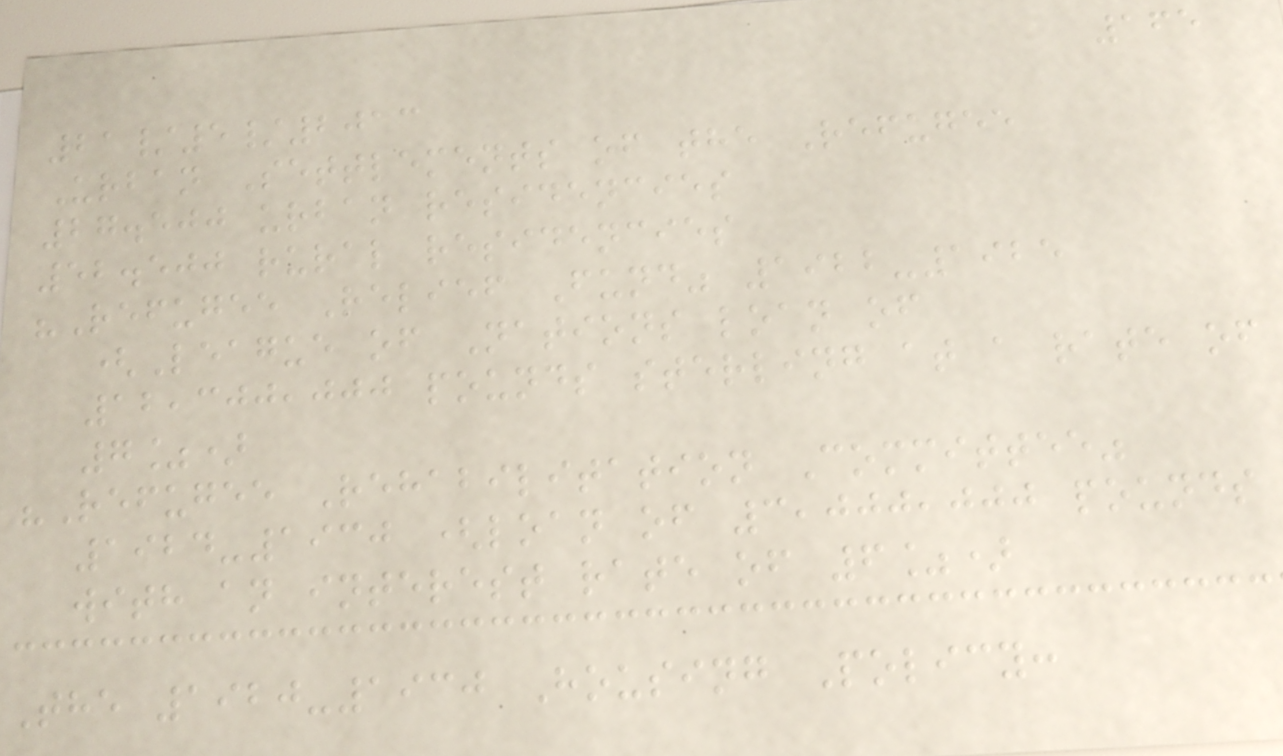165
21/5/2013
Urban Settlements of the Refugee
27.500 urban residencies
52.500 rural residencies
"Refugee Relief Fund" 1922-1925
(League of Nations loan of
12,300,000 pounds sterling at a rate of
7%)
"Refugee Rehabilitation Committee"
1924-1930 (loan of 3,000,000 pounds
with an interest rate of 6%)
The 1920-1930 Housing Policy:
